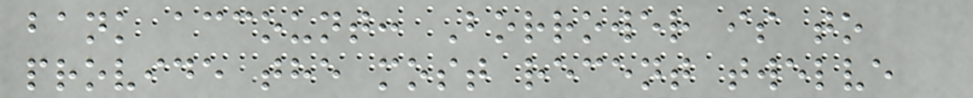bank account: Borrower is to
provide the most recent twelve
